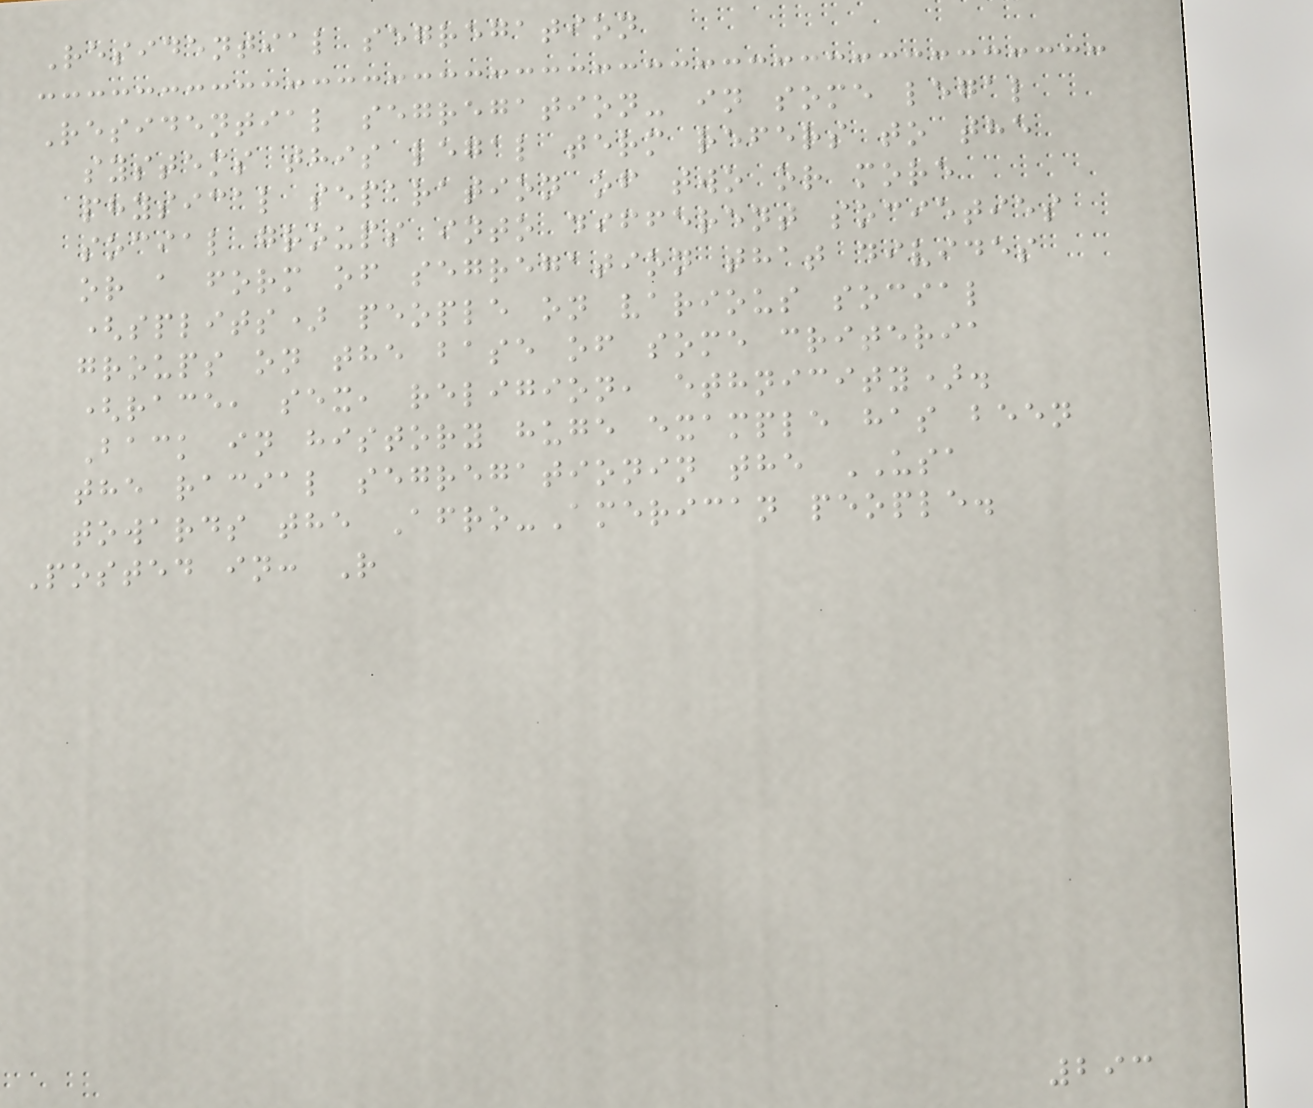Residential segregation
Residential segregation- in some legal
systems this legal term refers to the
physical separation of two or more
social groups into different societies
or a form of segregation that divides
(splits) people on various social
groups on the base of some criteria
(race, sex, religion, ethnicity).
Back in history huge example has been
the racial segregationin the USA
towards the Afro-American people.
Posted in: R
293
